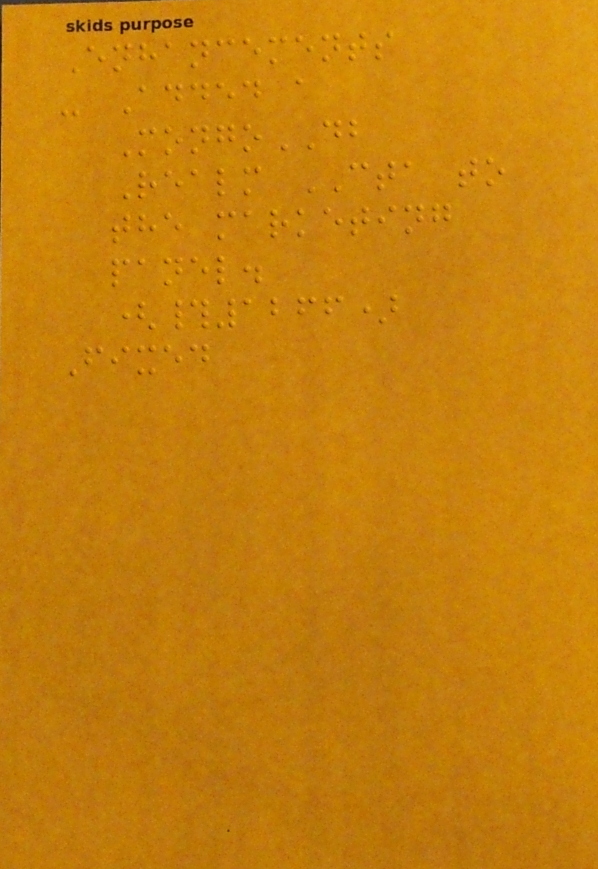Enhancements
- Added a
MongoDB
Realm CTA to
the marketing
panel.
(#1266)
Fixed
